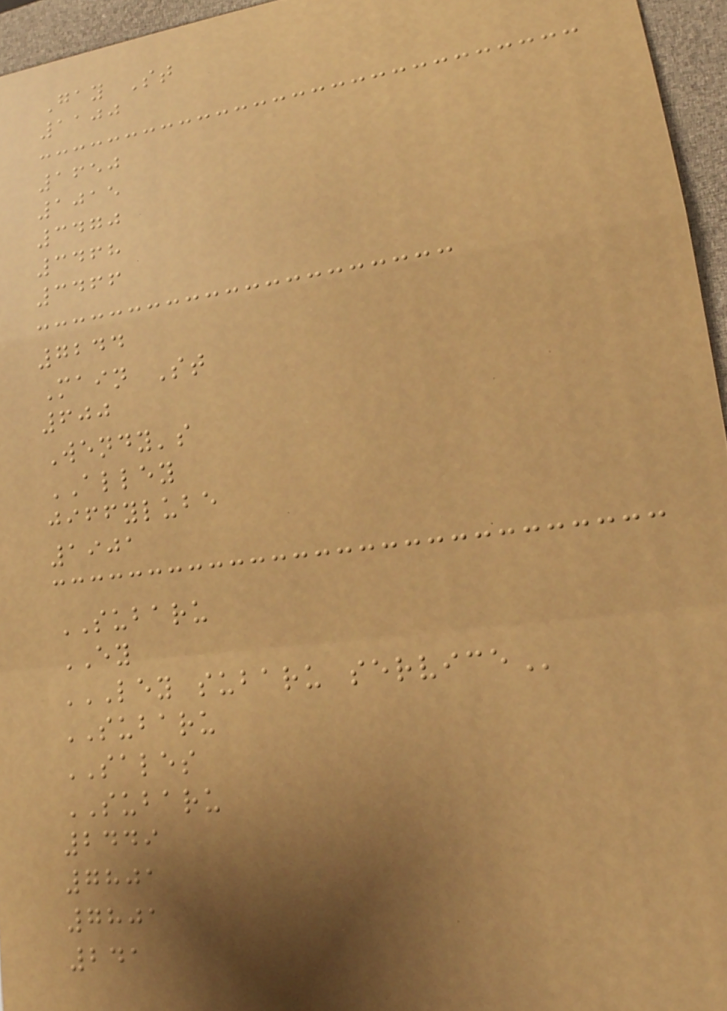Gay St
1100
1650
1015
3470
3468
3466
7244
Main St
600
Wendy's
ALLEY
jiffylube
1901
SUBARU
EY
LEY SUBARU SERVICE
SUBARU
SALES
SUBARU
2449
7801
7801
241
